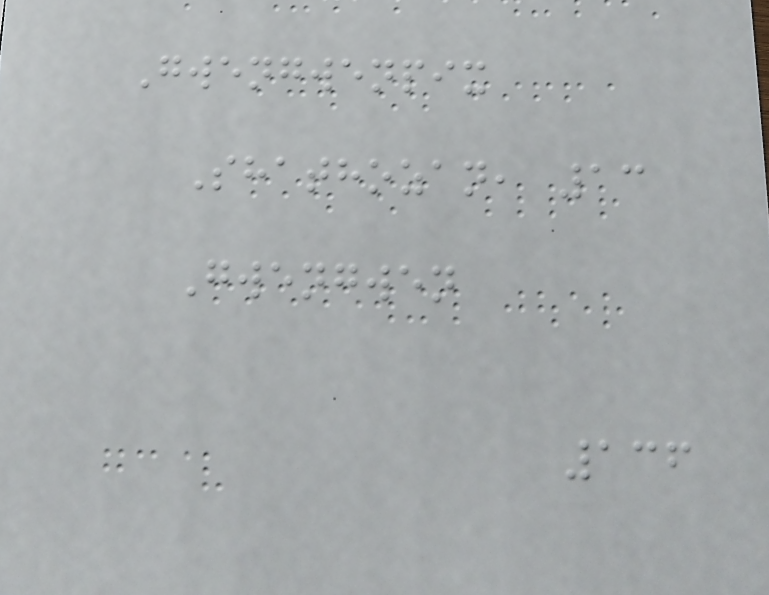Gwengwenpix
Shathozan, 13
Gwengwen
136
